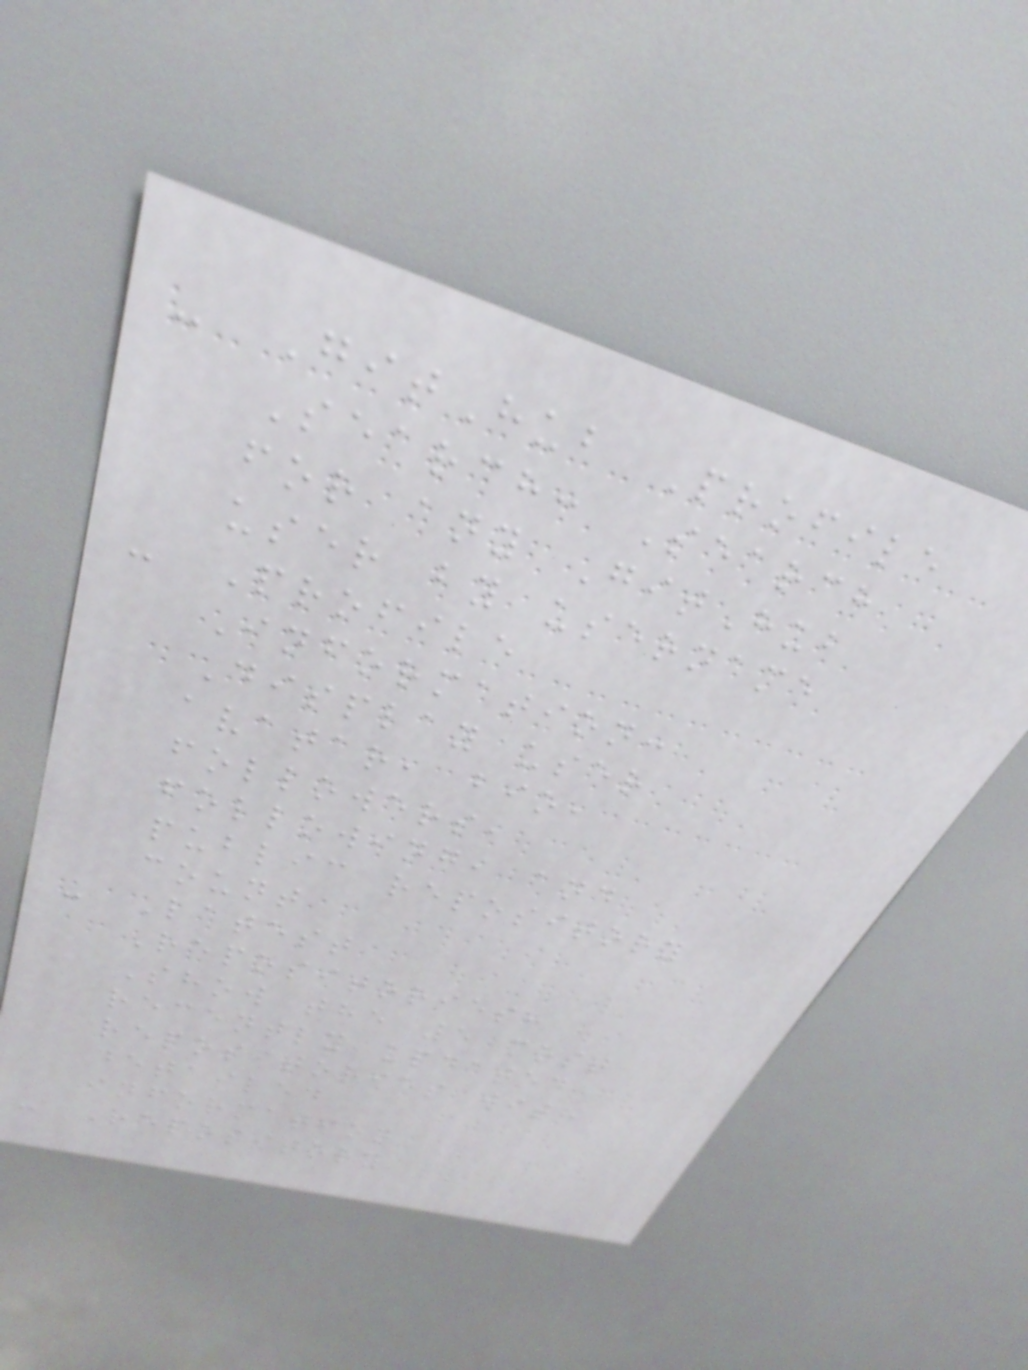- GitHub Profile
Search: Search
for any GitHub
user by username
- Profile
Information:
Display user
avatar, bio,
followers,
following, and
public repository
count
- Latest
Repositories:
Show the 5 most
recently updated
repositories with
detailed
information
- Repository
